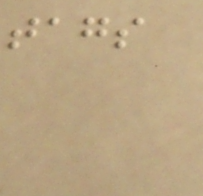tags
